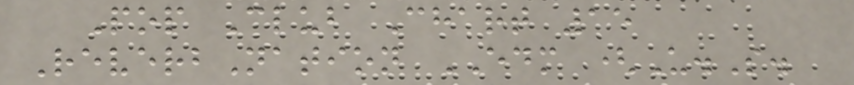Pop Club Chart 15
ReverbNation EDM (U.S.
